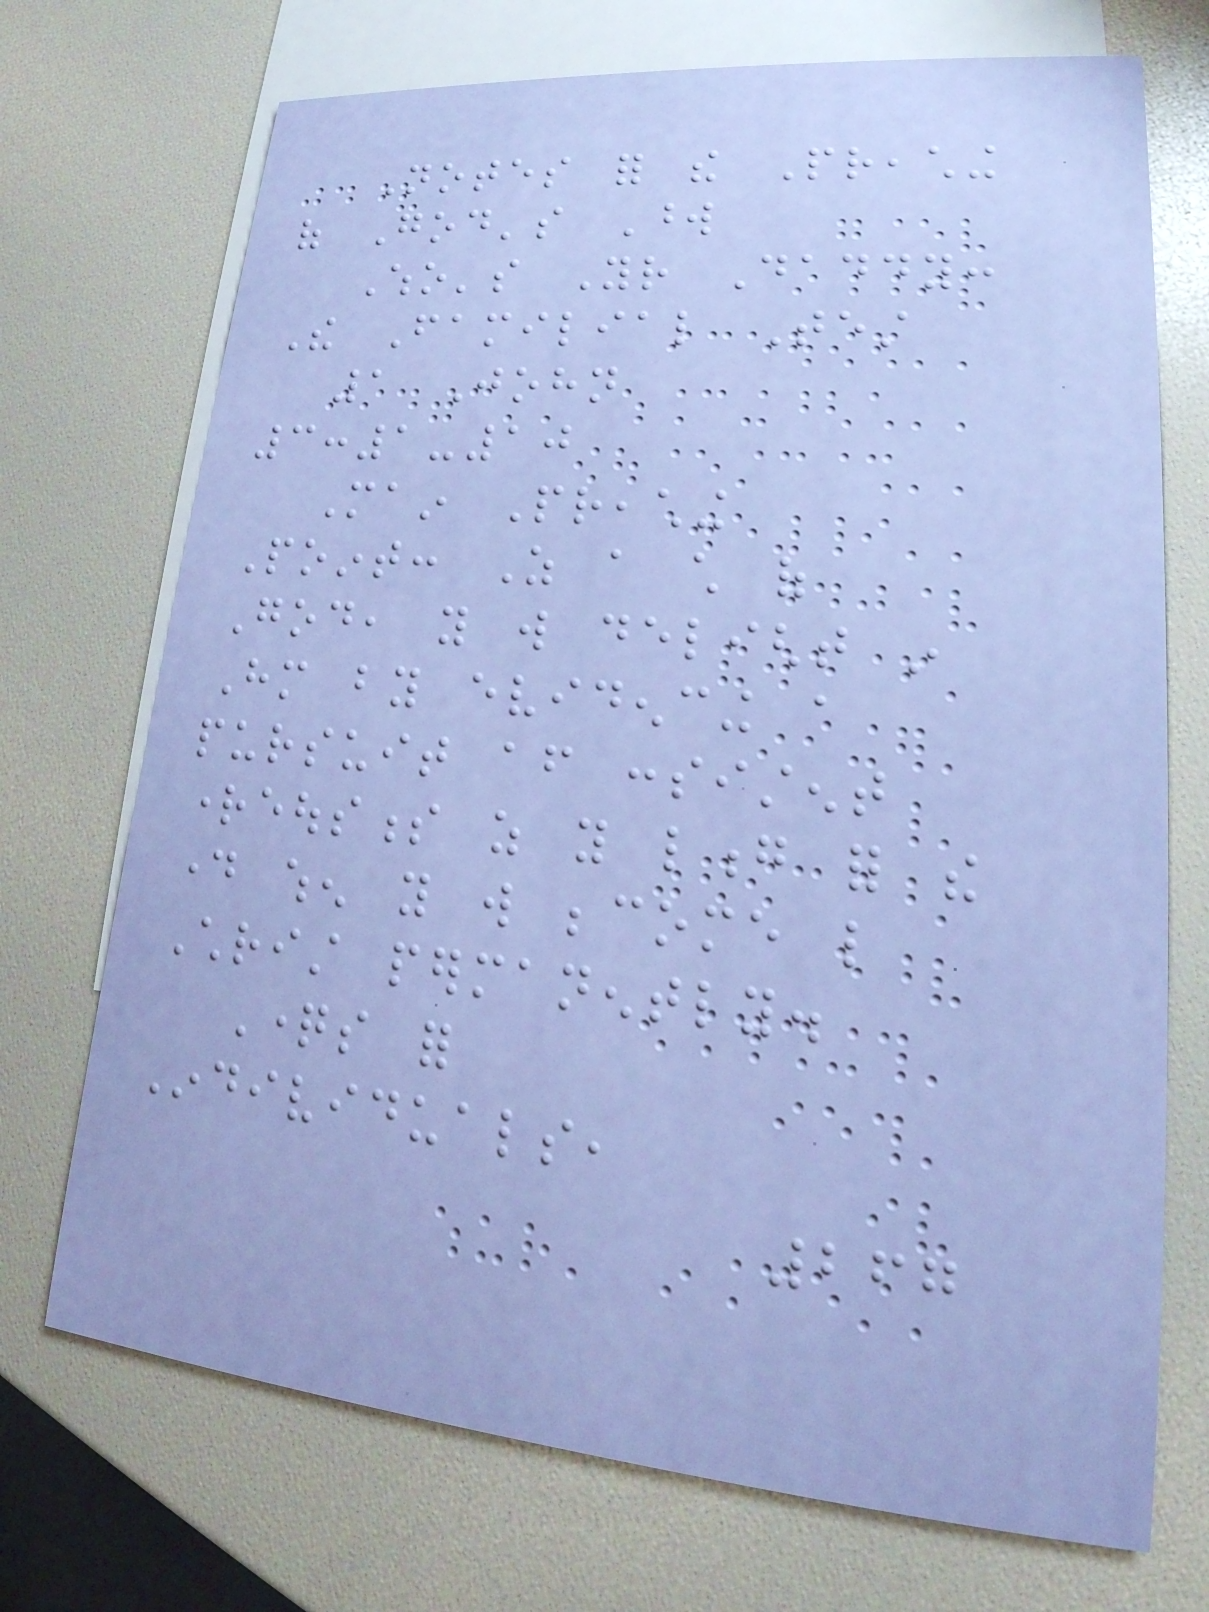Notes for the Preaching
of God's Word
Who's Your Daddy:
The Familial Test
1 John
3:1-10
Main Preaching
Point: As a child of
God, you will delight in
Him by evidencing a
pursuit after consistent
righteousness as you long for the
day when you will become like
Christ permanently.
Questions for
Individuals,
267
